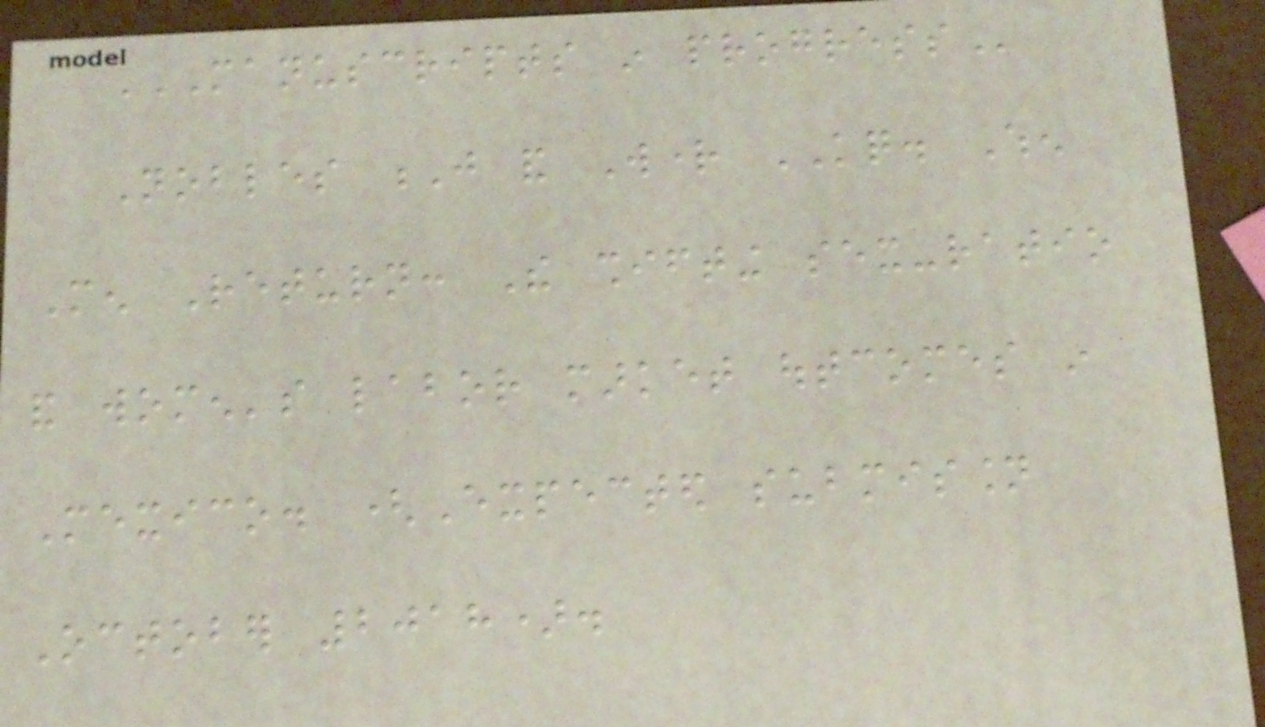MANUSCRIPTS IN PROGRESS
Nobles J and Wright KQ. When
Men Return: The shifting sex-ratio
and women's labor market outcomes in
Mexico. (Expected submission
October 2018).
